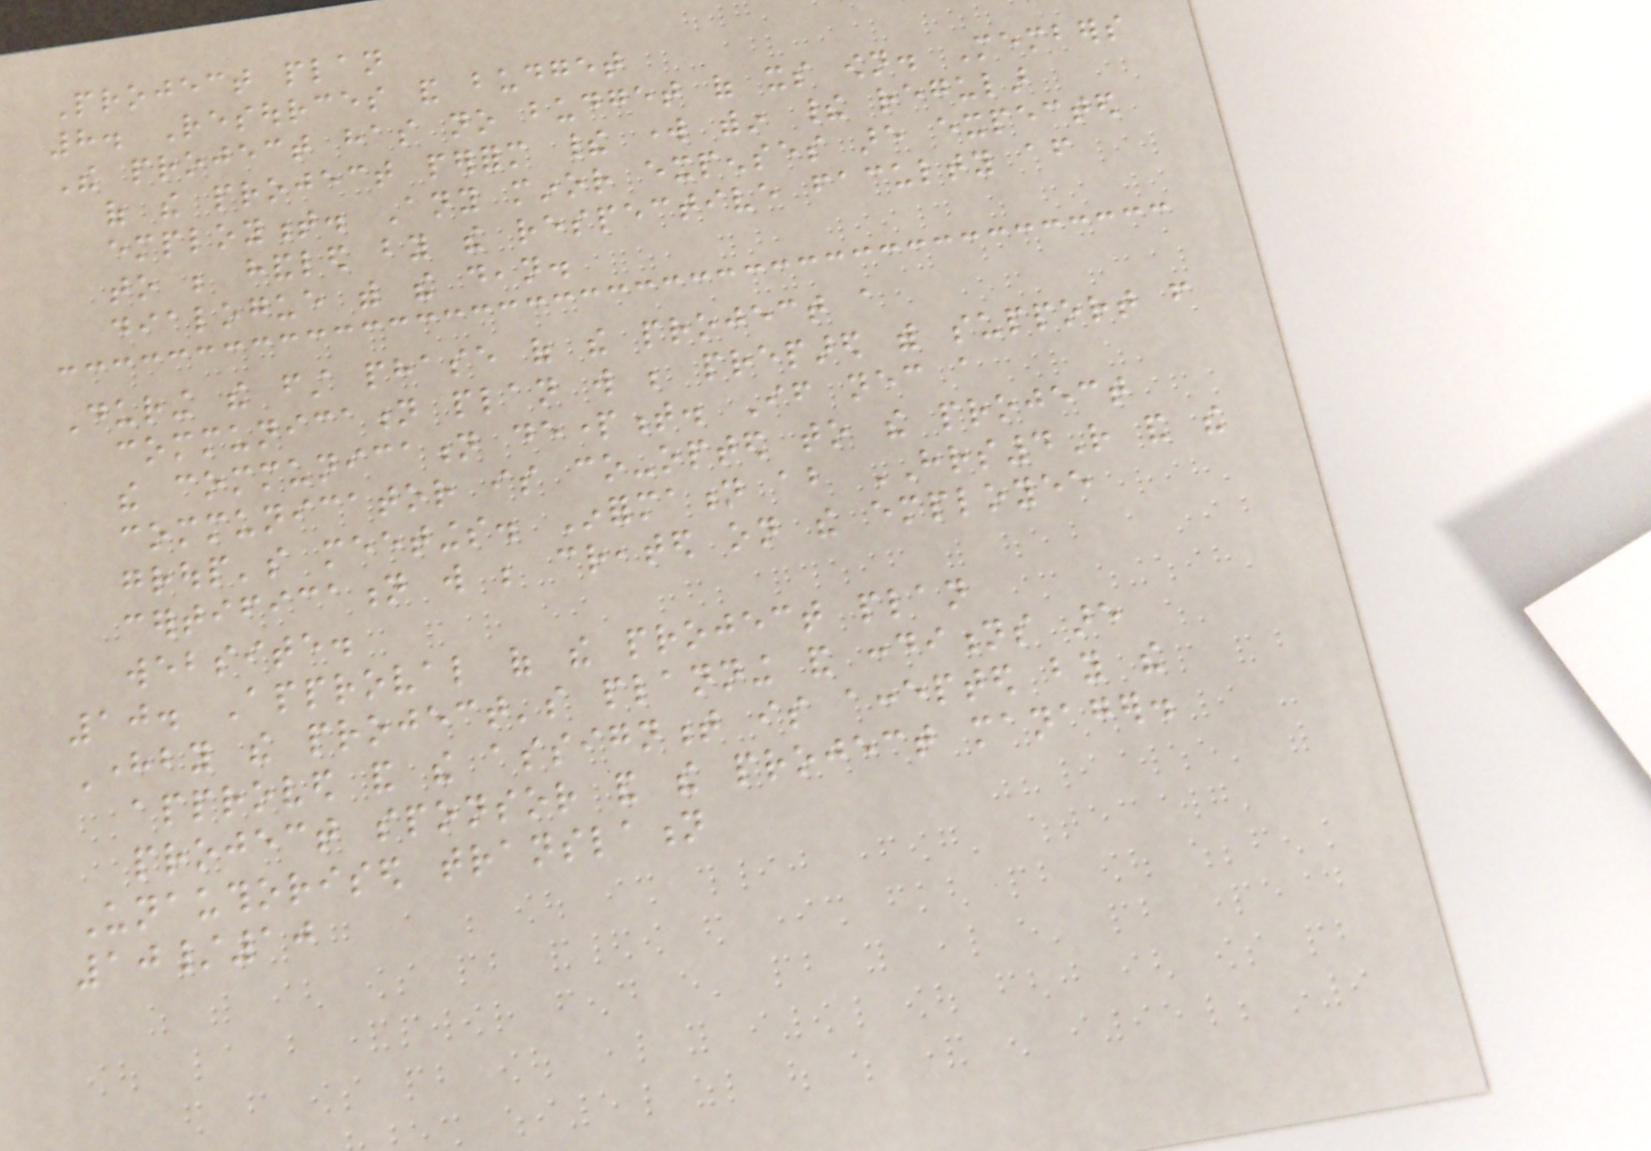Project plan
8. Resources and budget
The project has no budget of its own. Members
of the project perform their work within their regular
employment. Any minor expenses are expected
to be handled by the respective faculty after
dialogue with the dean.
During the first phase of the project a
communication plan will be prepared with support from
the communication department. If necessary a
communicator is co-opted to the project
group's meetings. Information about HRS4R and the
certification will be created on the employee
website.
10. Approval of the project plan
Hereby the project's planning and conditions are
approved and the assignment is accepted by the
project sponsor and the project manager.
Unauthorised translation
10/10
